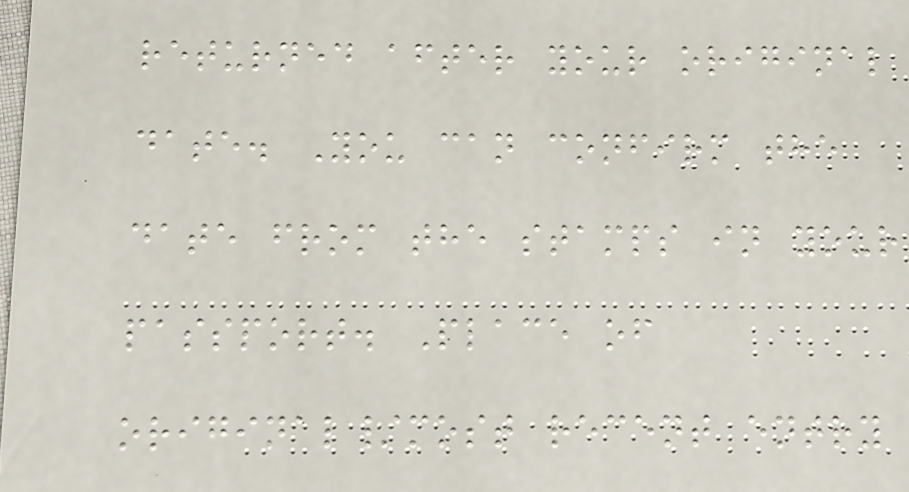returned after your original
date. You can confirm the
date from the stamps in your
passport. Place of
original/most recent entry
